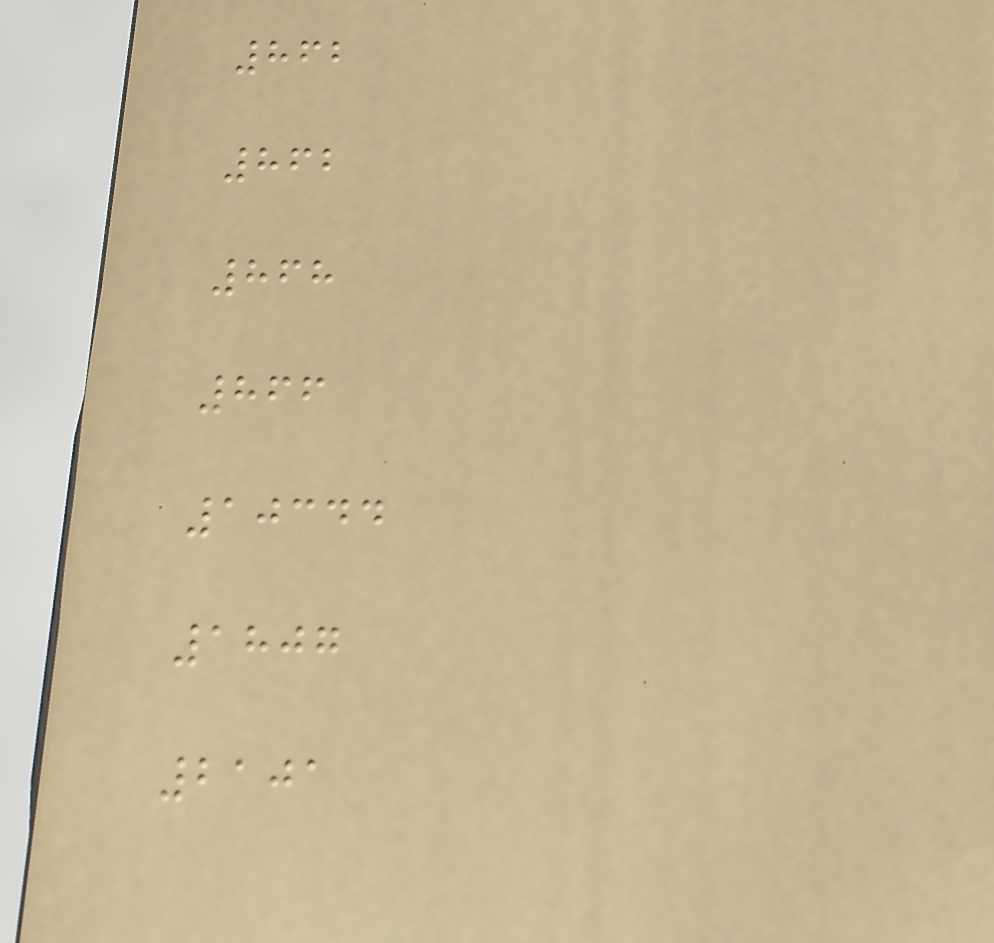862
862
868
866
10344
1807
2101
